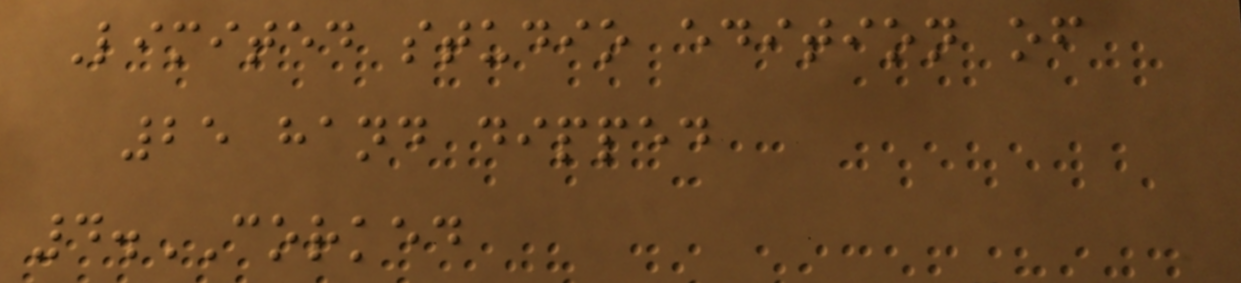Limited studio edition of
25 hand dipped
4.CORKED
